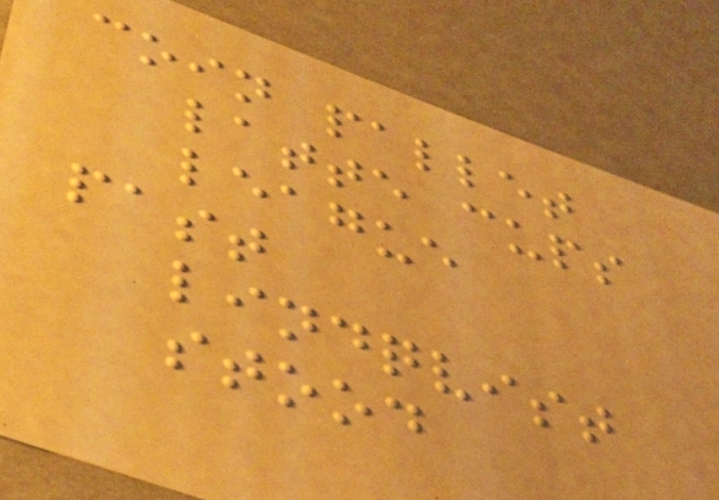coin pallet
latte cups
league
past
lindqvist
stood
